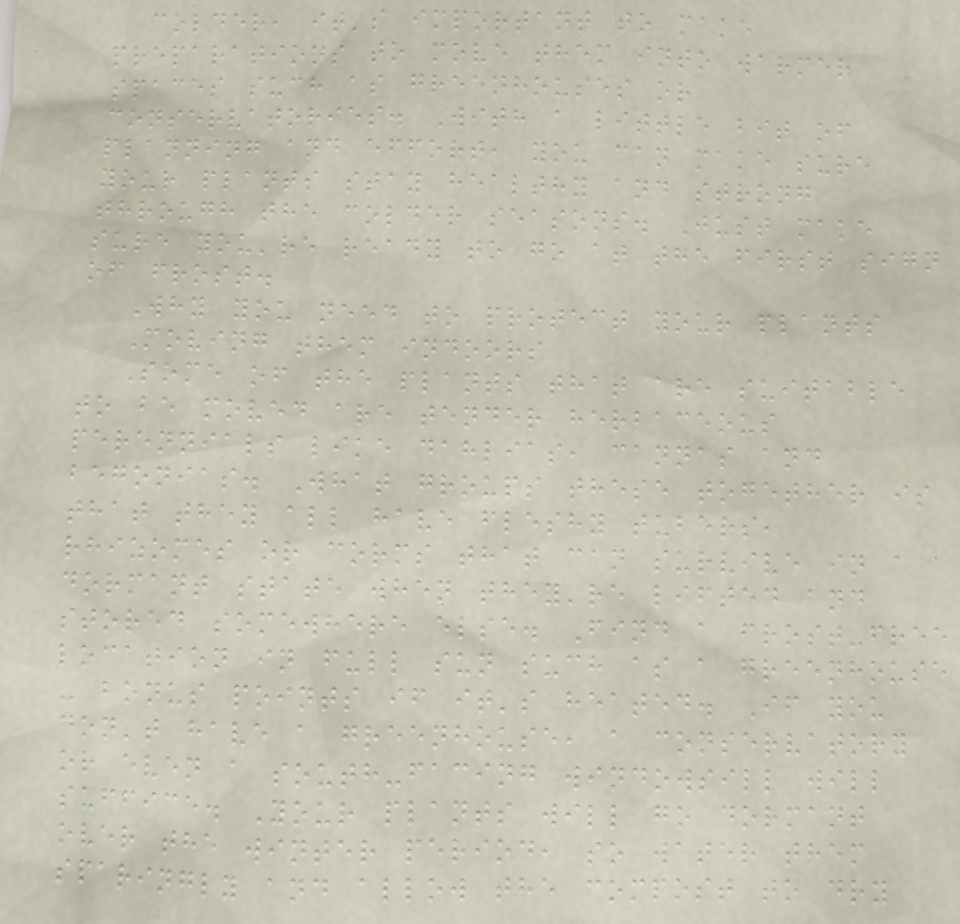colder, it's important to make
preparations to move them into warmer
spaces such as greenhouses or
conservatories. With a little bit of
planning and effort, you can make sure
your plants stay healthy and strong
through the colder seasons. Just make
sure you're ready to go at the first sign
of frost.
Why you need to protect your plants
Moving them indoors
Some of the plants that are suitable
to be moved are tender herbaceous
perennials like dahlias, cannas and
begonias. What groups these together is
that they all have fleshy tubers,
rhizomes or corms that can survive in a
dormant state when they're lifted and
stored somewhere else. Find a frost-free
location in full sun such as a greenhouse
- bonus points if it's heated. If you
don't have a greenhouse, a conservatory
or even a south-facing windowsill will
suffice. Your plants will go dormant
over the winter period, so water them
sparingly and allow the compost to dry
